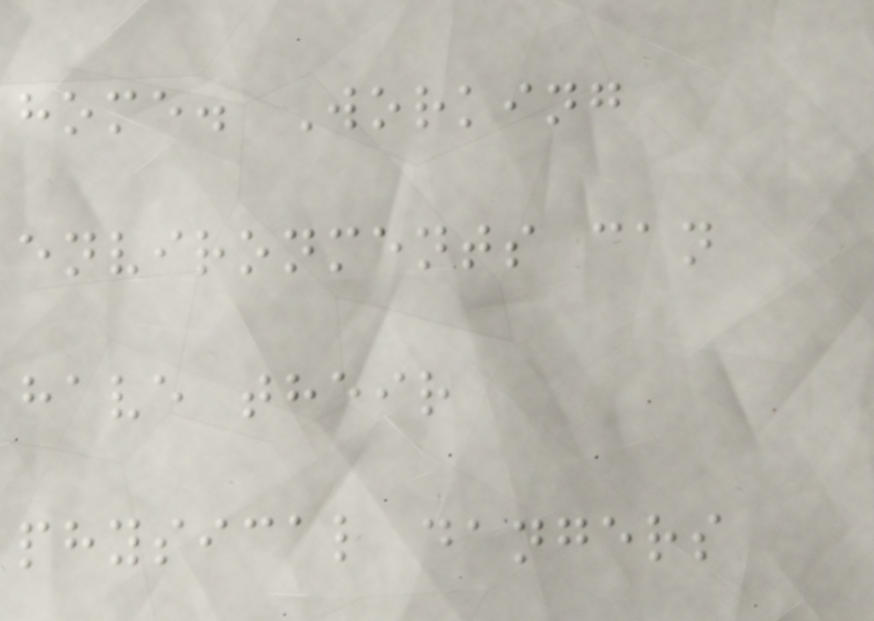home. Working
environments can
have their
physical dangers
